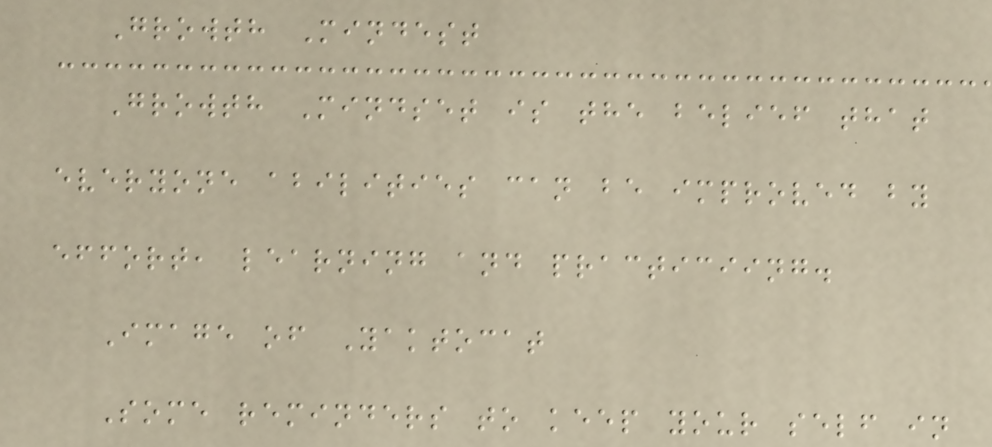Growth Mindest
Growth Mindset is the belief that
everyone abilities can be improved by
effort, learning and practiciing.
Image of Yaktocat
Some reminders to keep your self in
